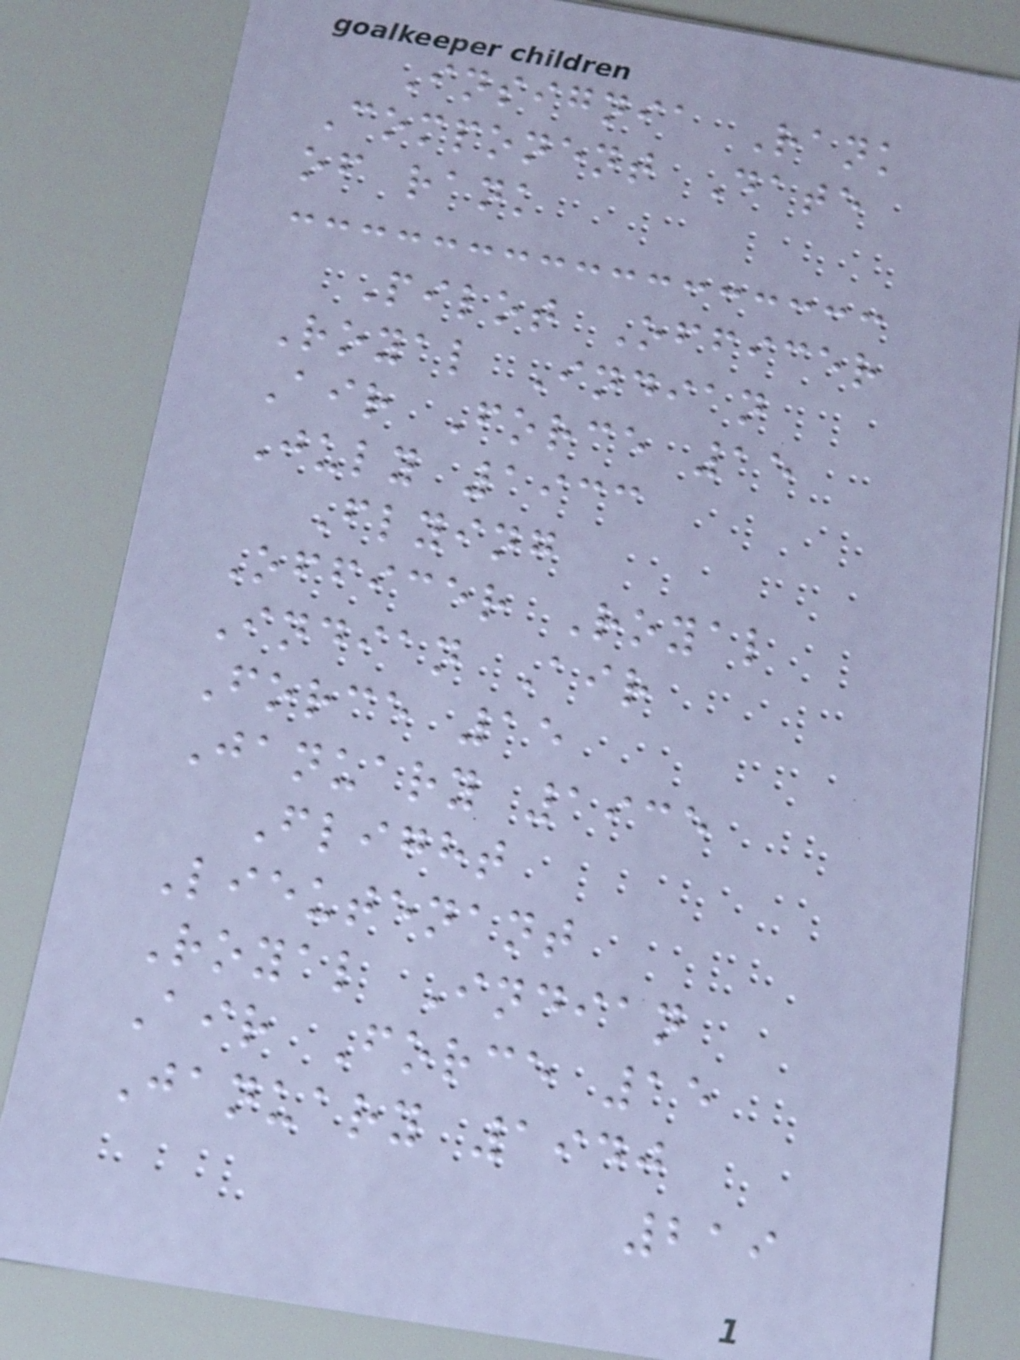Insignia Rank
Component Date
of rank
Pilot Officer
Royal Indian
Air Force 15
July 1933
Flying
Officer Royal
Indian Air
Force 15
January 1935
Flight
Lieutenant
Royal Indian
Air Force 15
January 1940
219
